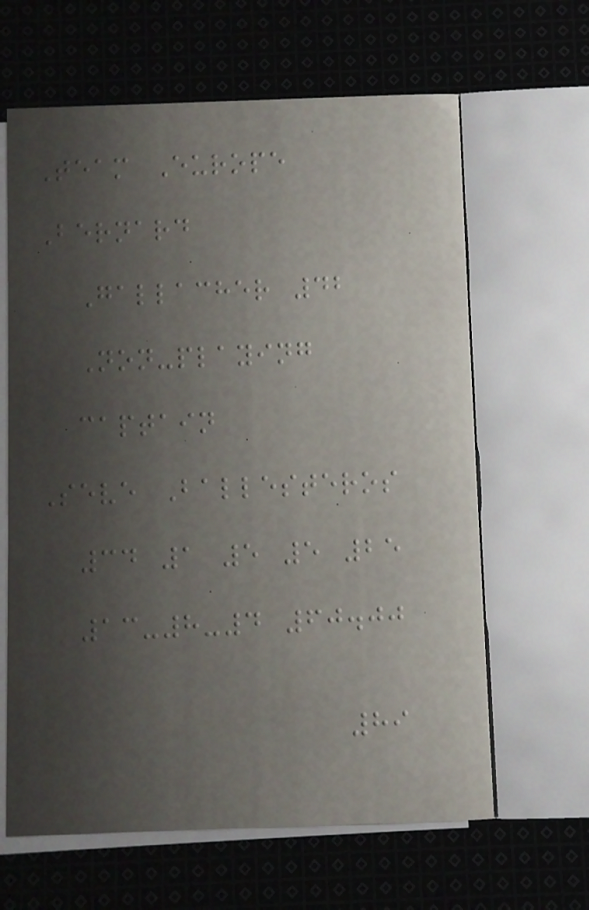Team Europe
Bernard
Gallacher 42
Non-playing
captain
Seve Ballesteros
34 1 5 5 25
13-8-4 60.00
89
